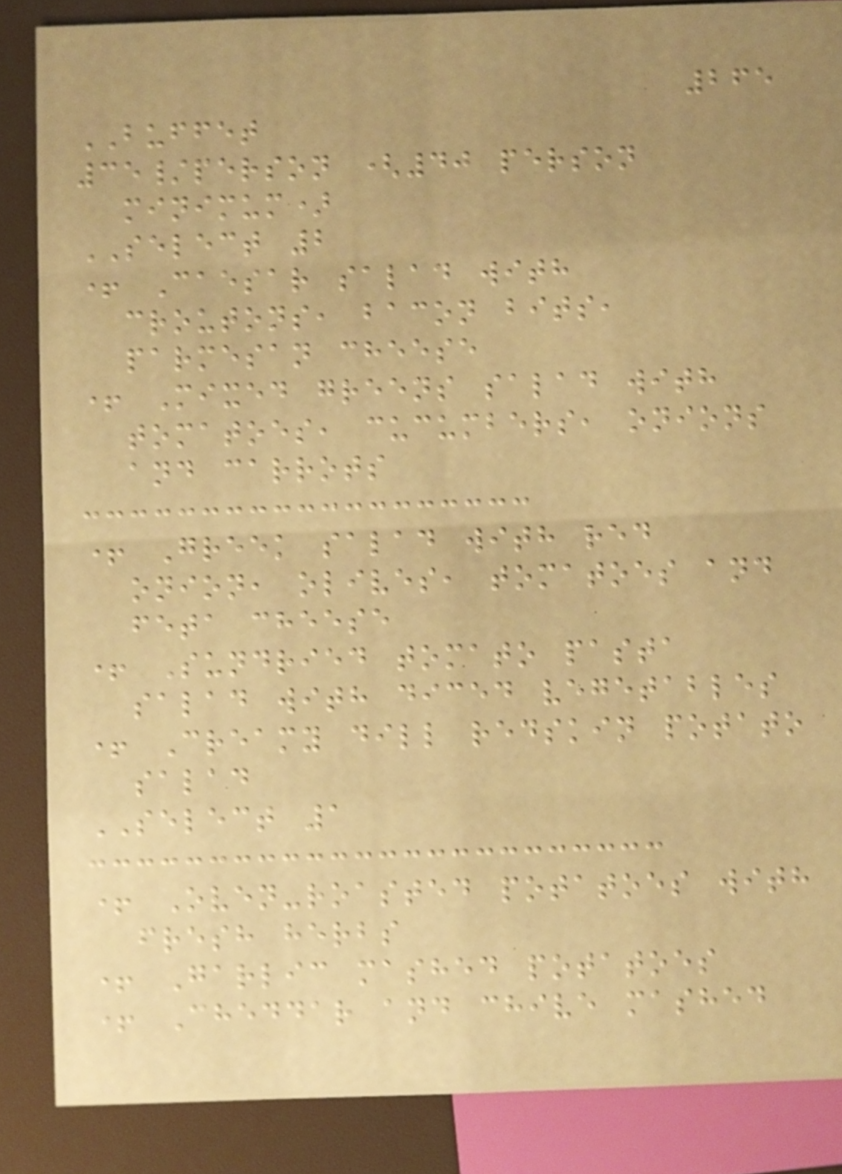265
BUFFET
35/person (40 person
minimum)
SELECT 2
+ Caesar salad with
croutons, bacon bits,
parmesan cheese
+ Mixed greens salad with
tomatoes, cucumbers, onions
and carrots
+ Greek salad with red
onion, olives, tomatoes and
feta cheese
+ Sundried tomato pasta
salad with diced vegetables
+ Creamy dill redskin potato
salad
SELECT 1
+ Oven-roasted potatoes with
fresh herbs
+ Garlic mashed potatoes
+ Cheddar and chive mashed
